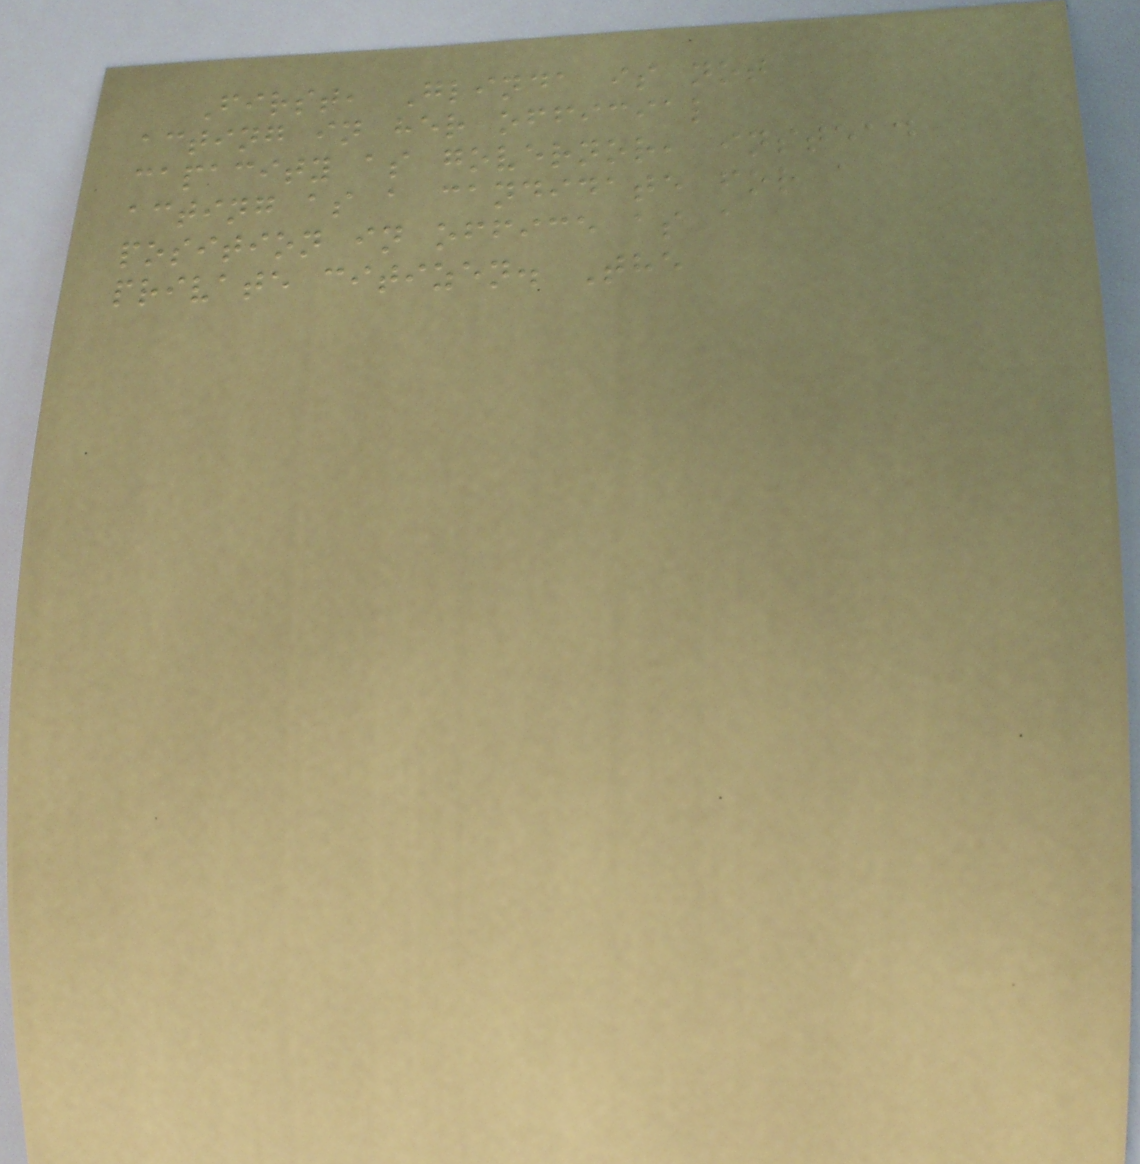First, Glinda is not
acting in her official
capacity as governor, instead
acting as a candidate for a
position in office as a
private citizen. The
